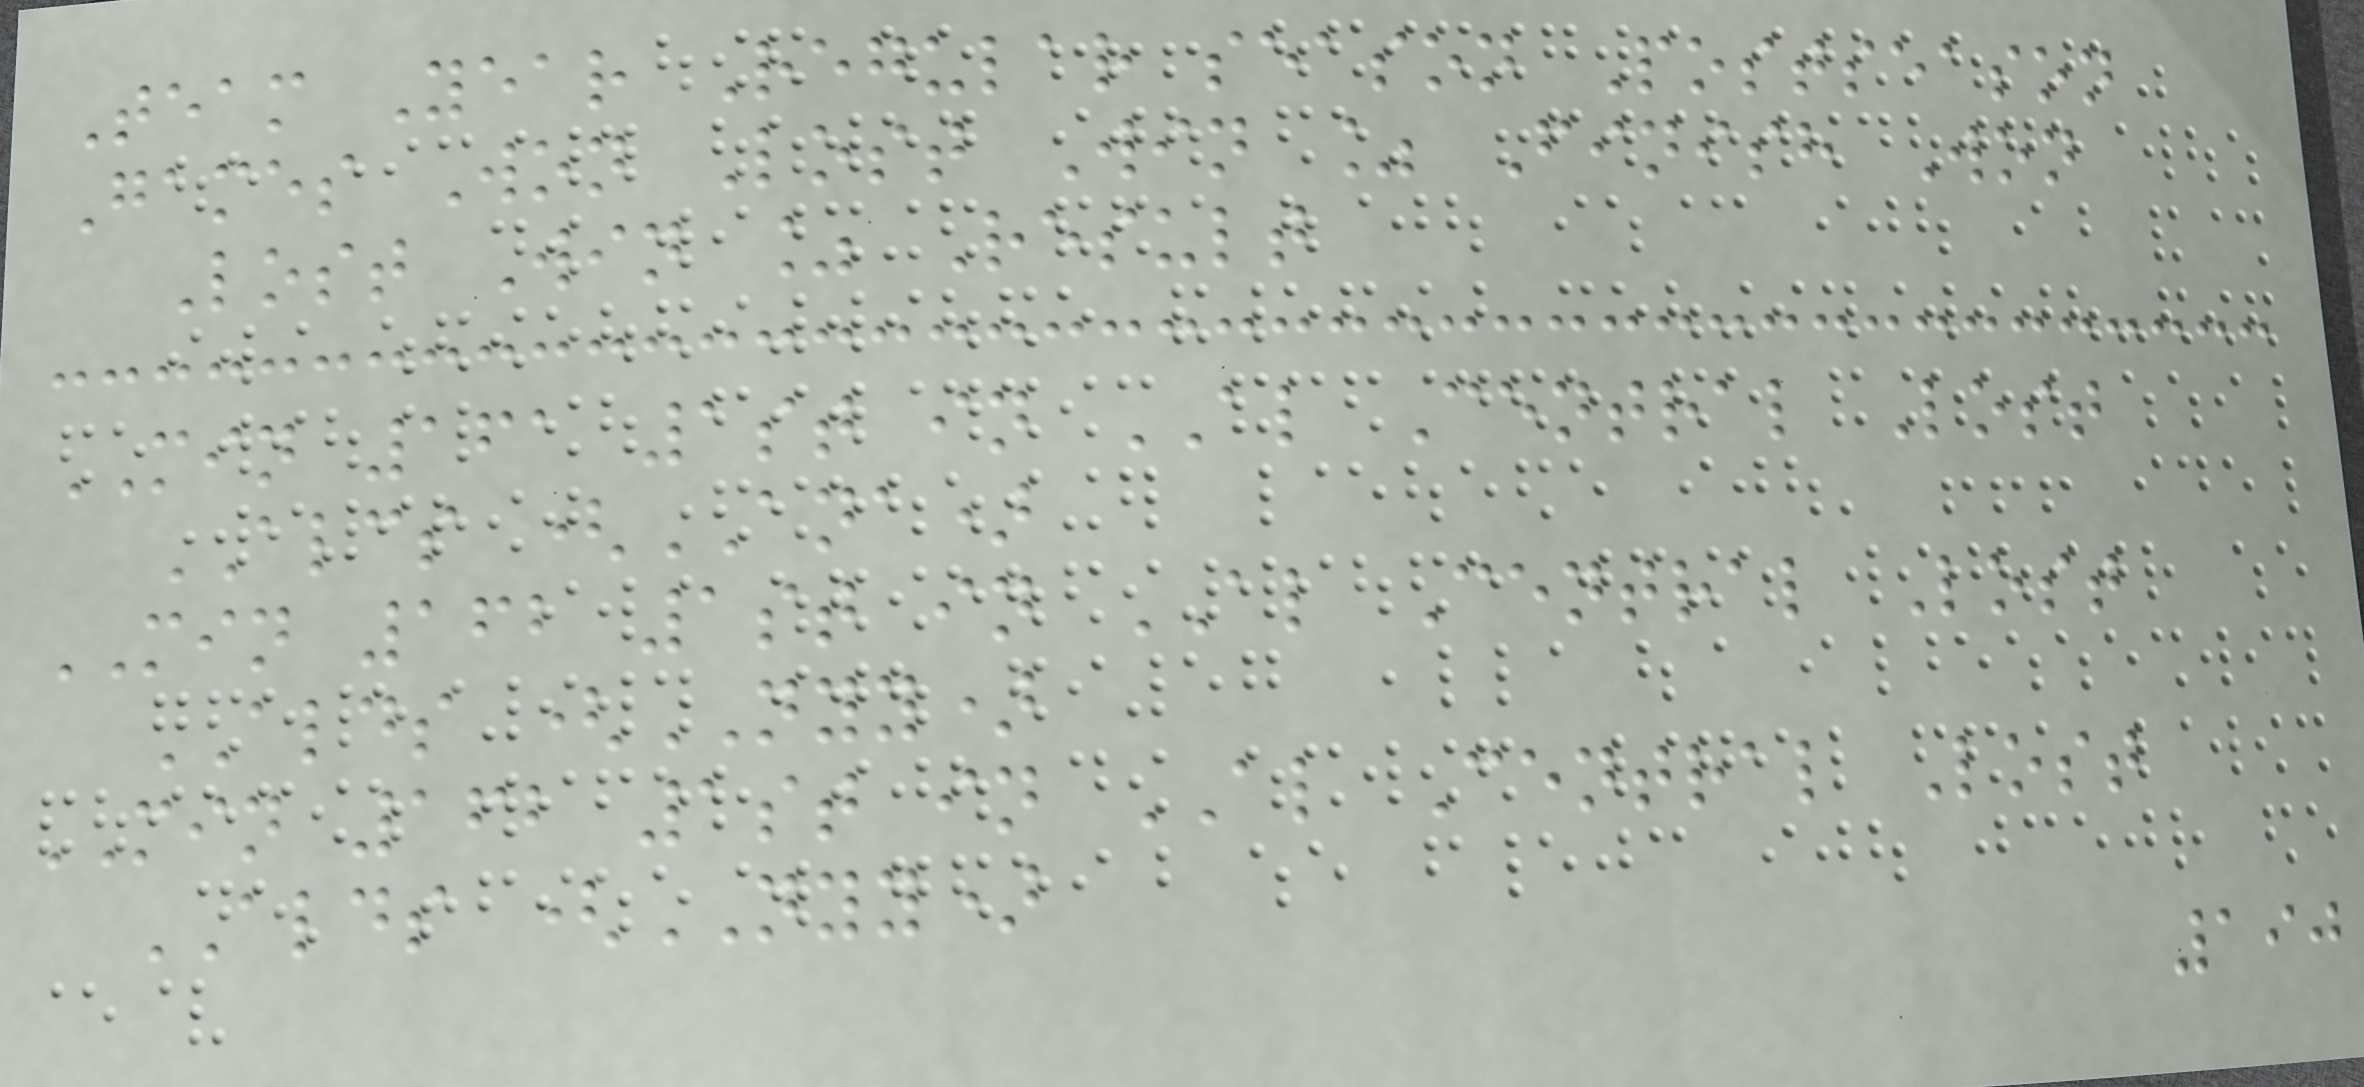Team Year Regular season Postseason
Games Won Lost Win % Finish Won
Lost Win % Result
MIN 161 1st in AL Central Lost
ALCS (ANA)
MIN 162 1st in AL Central Lost
ALDS (NYY)
MIN 162 1st in AL Central Lost
ALDS (NYY)
190
